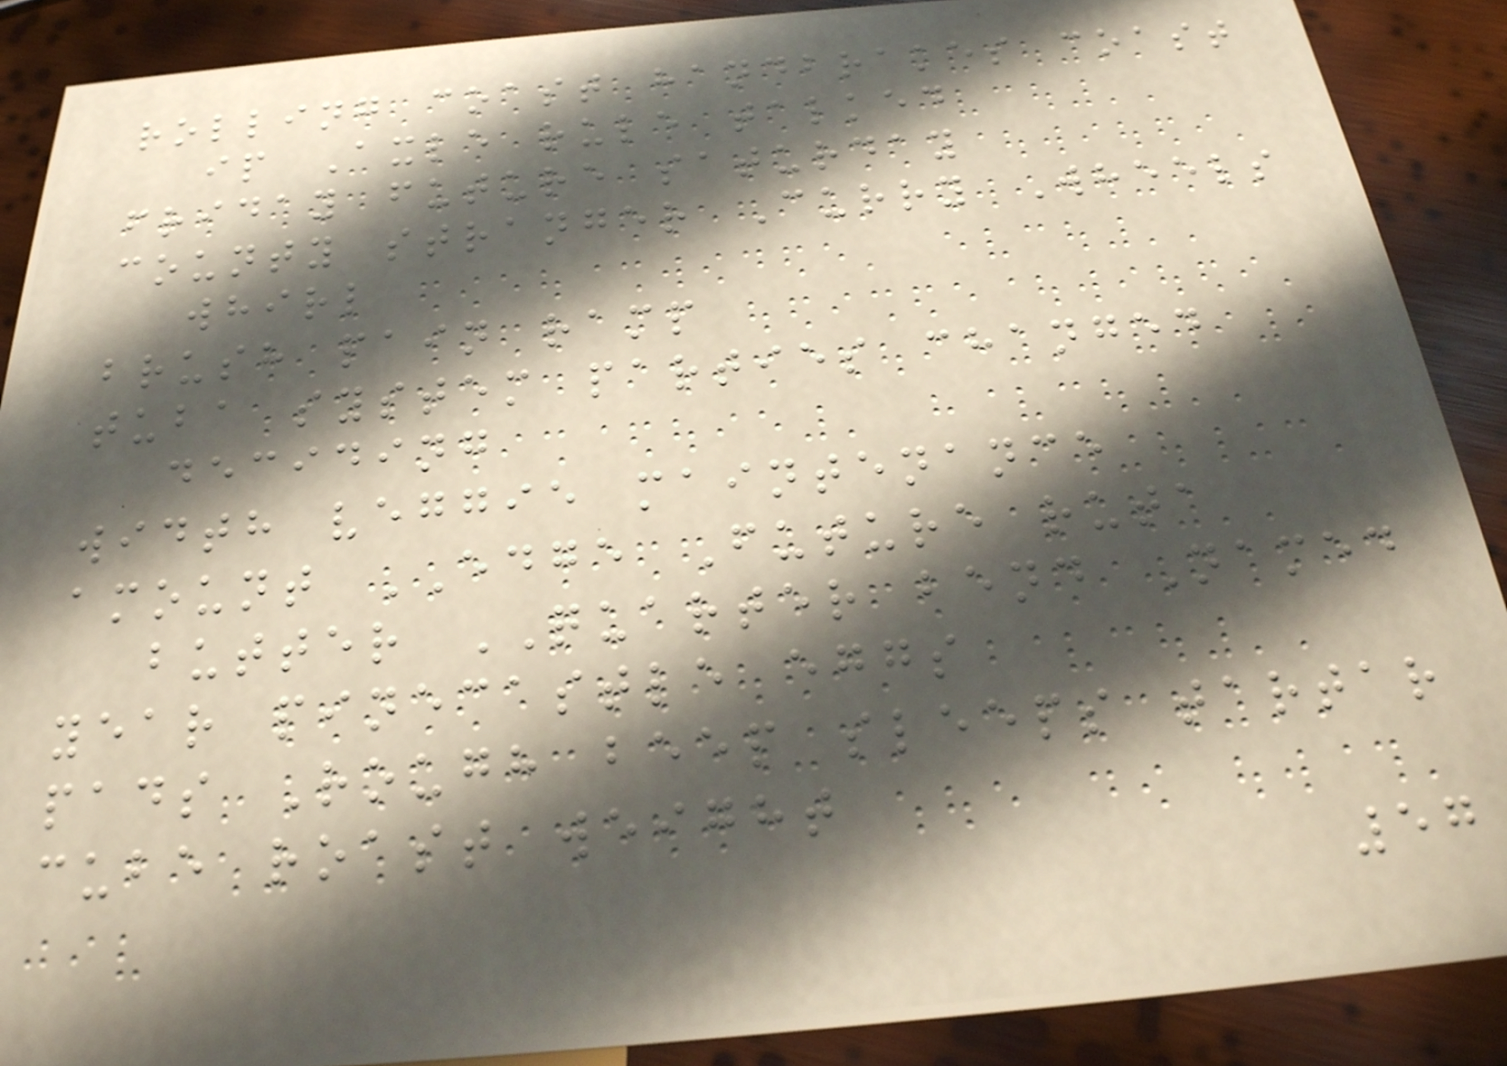rolling coast handbrakes coast
ip Axle rule talked
friday future saturday
county stranger Curry Wheels
whirl
brush pain ramp
tuba system parties changed
deciding
width veggie maintenance
amount EDGE Future ruta
butter QUARTER bend Named
year pinecastle eggs
pads Rough beep sleeps tartar
cube roast weight
57
